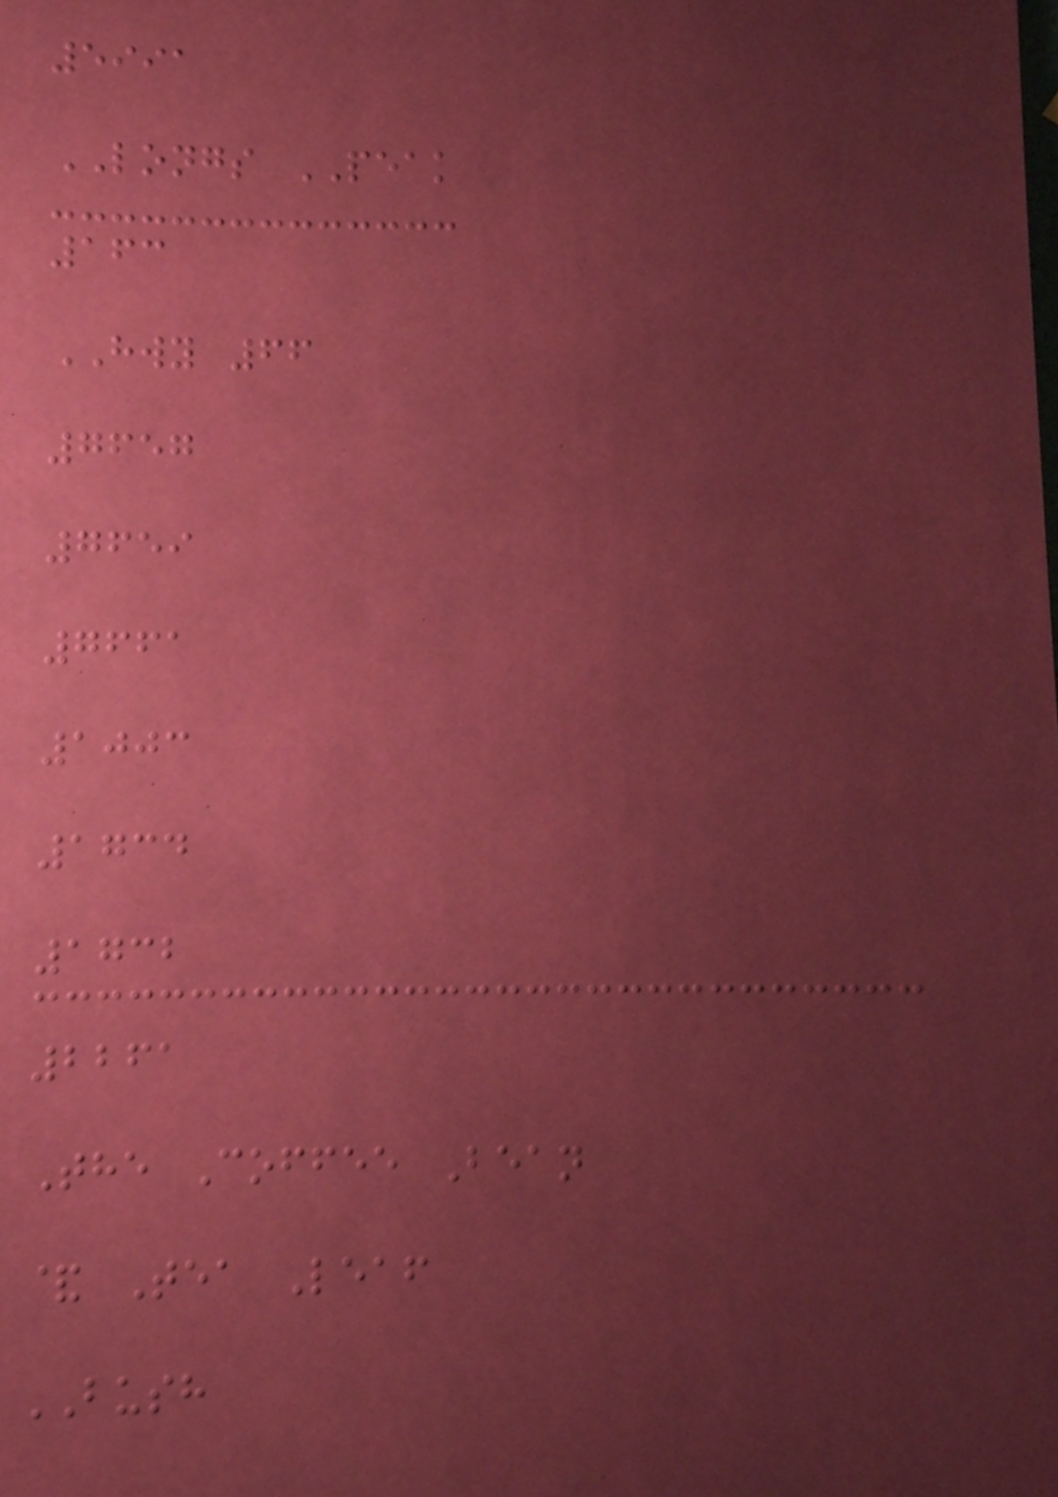5991
LONGS PEAK
163
HWY 66
7657
7659
7661
1003
1734
1732
2261
The Coffee Bean
& Tea Leaf
BUSH
